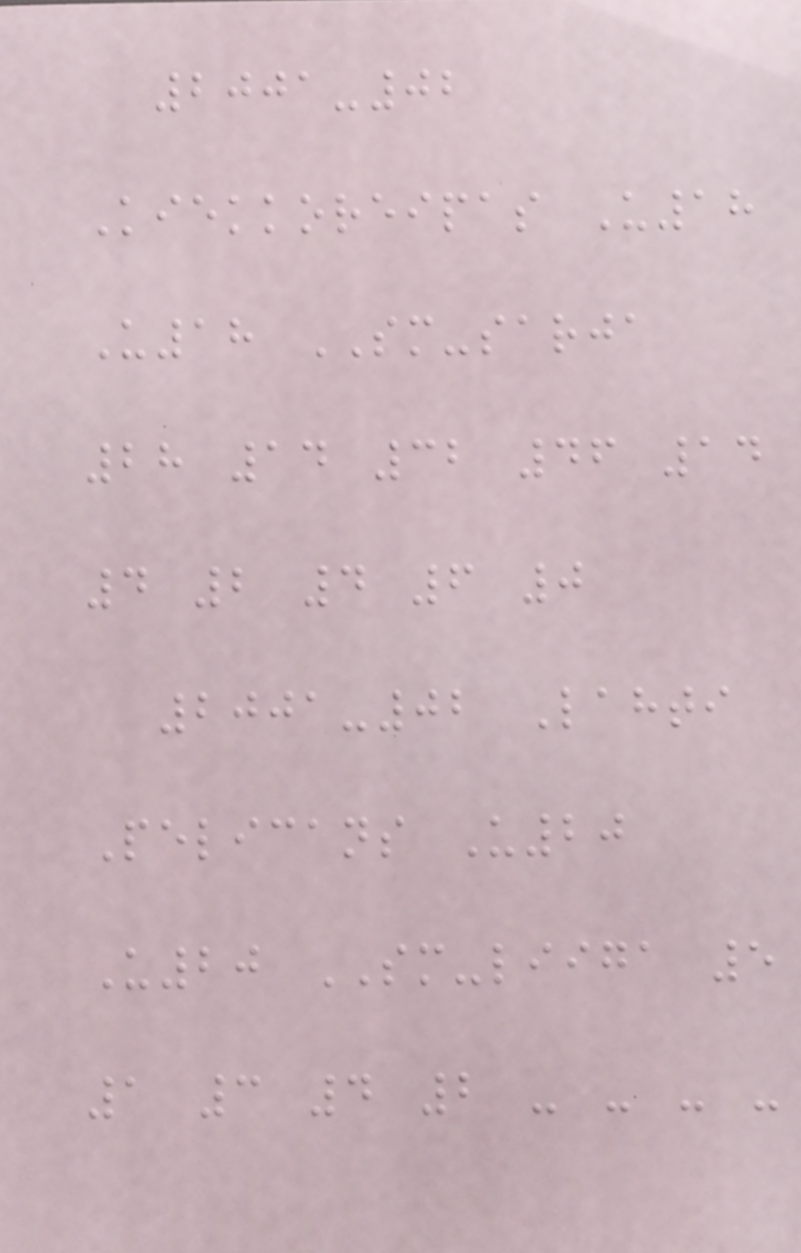2001-02
Kiekkoreipas U18
U18 SM-sarja
28 14 32 46 14
4 2 4 6 0
2001-02 Lahti
Pelicans U20
U20 SM-liiga 5
1 3 4 2 - - - -
